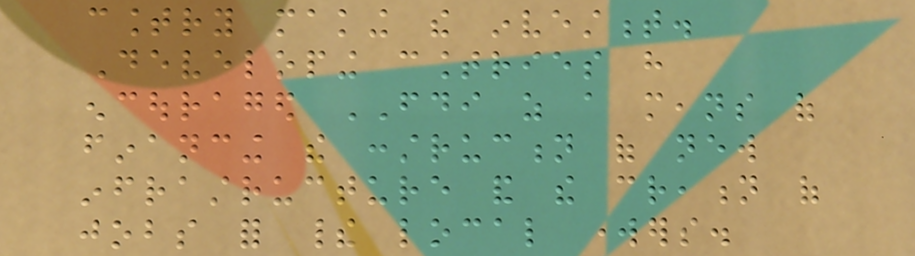country making the investment.
Developing countries have
encouraged FDI as a means of
financing the construction of new
infrastructure and the creation of
jobs for their local workers.
